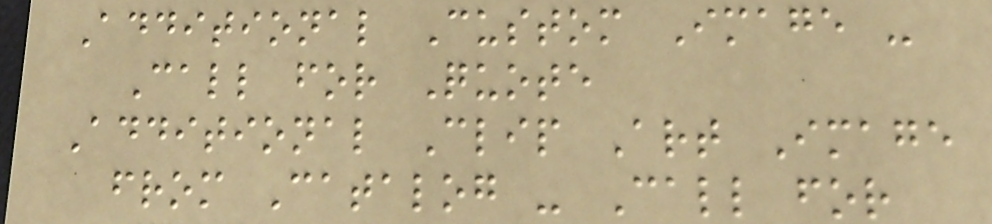Additional Custom Image -
Call for Quote
Additional Clip Art Image
from Catalog - Call for
